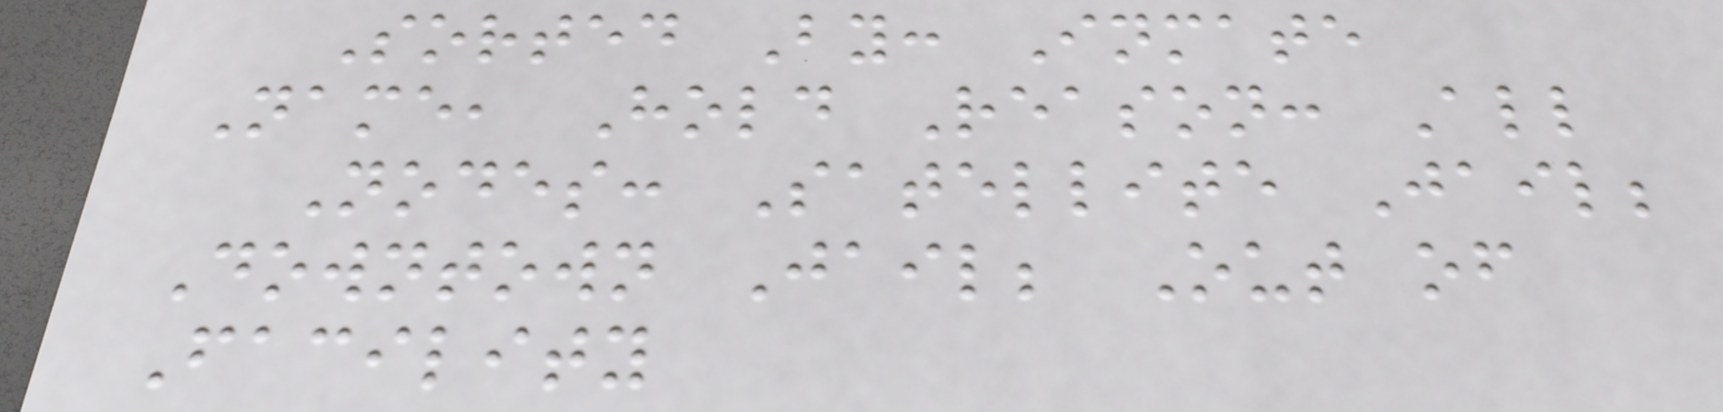Sorted By: Inmate
Name, Hold Reason: All
Nodes: Satellite Jail;
Downtown Jail; Out of
Facility
